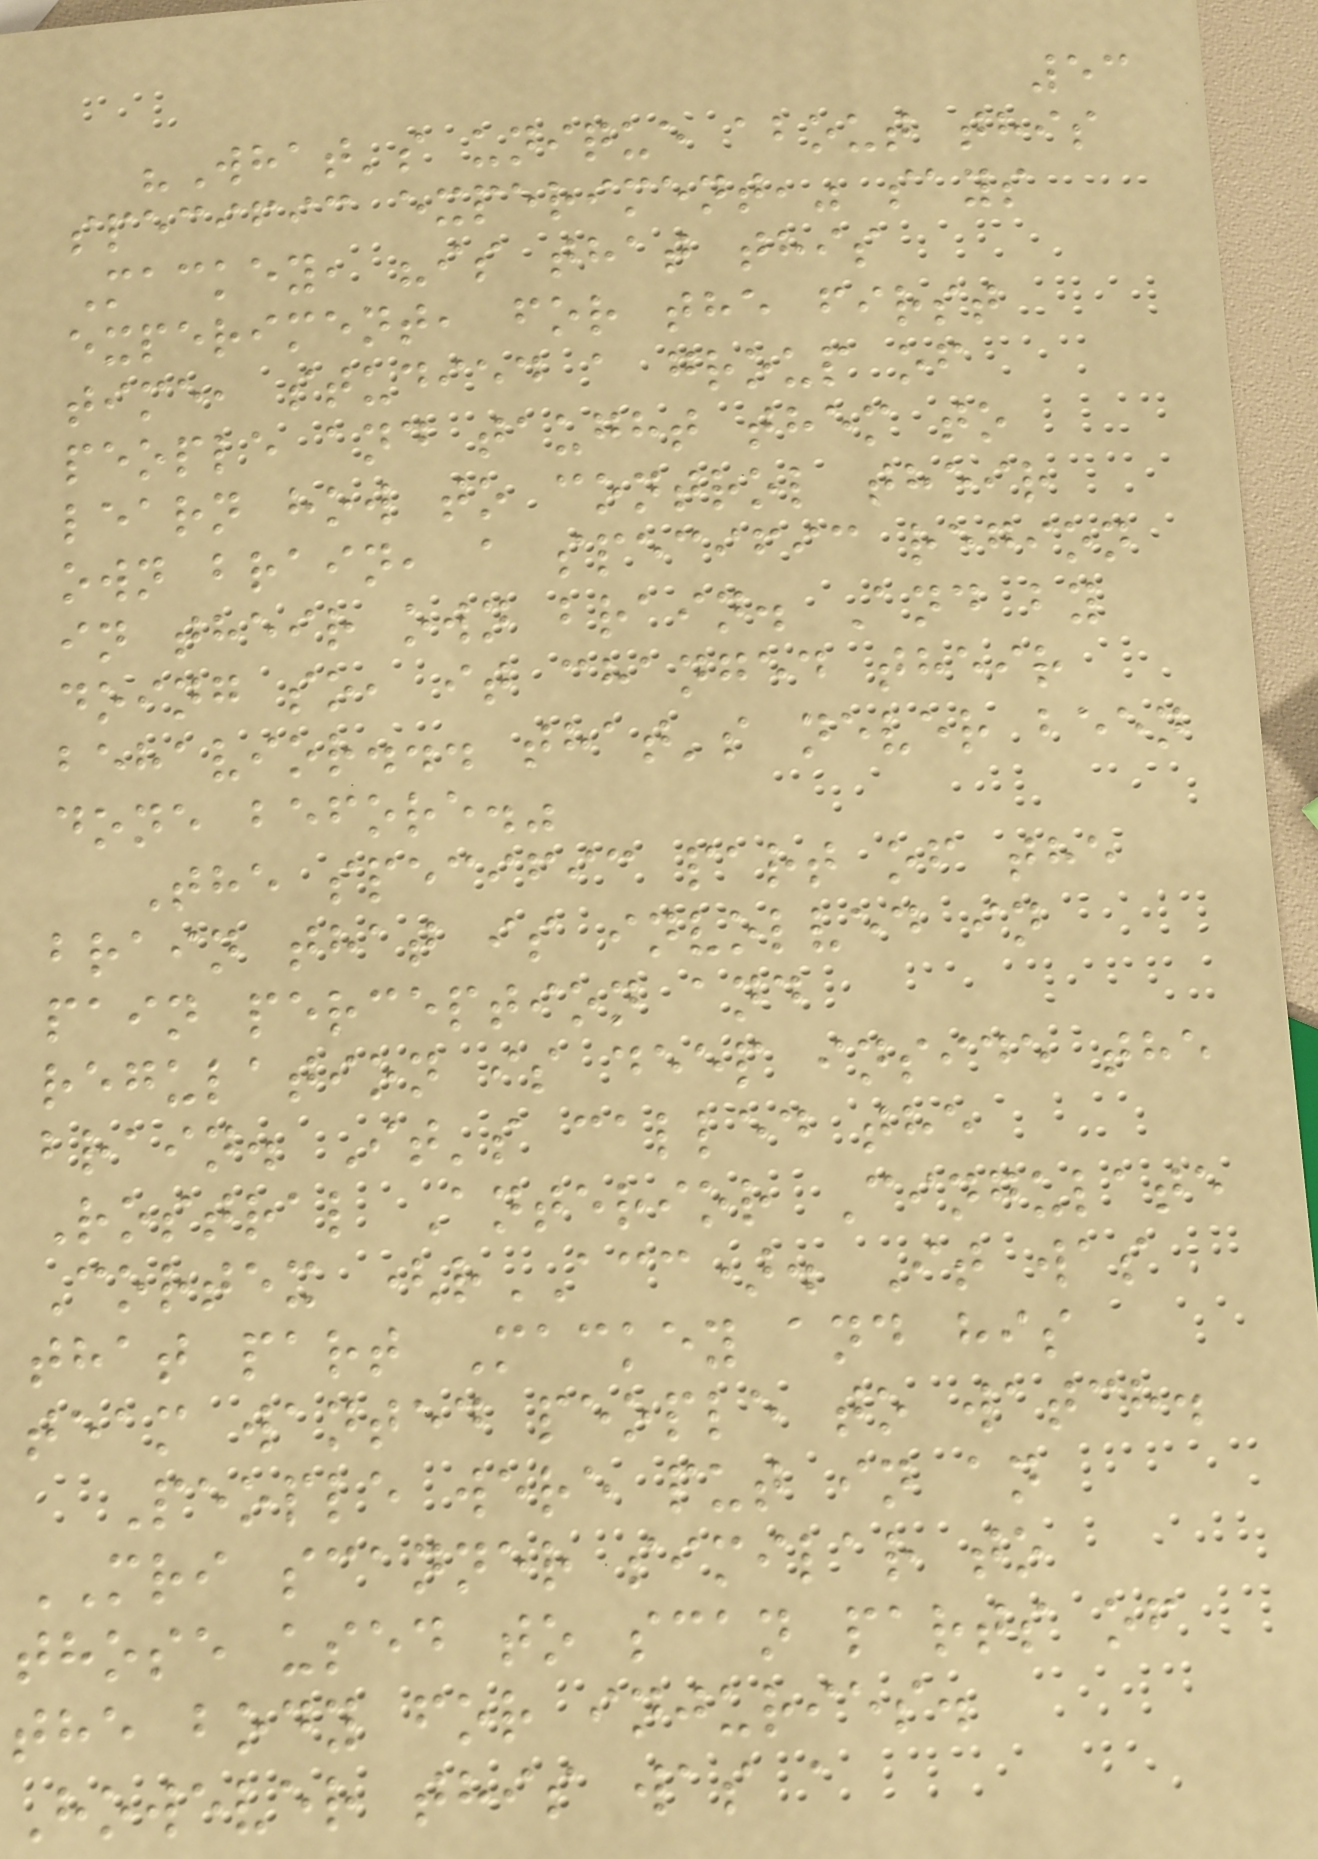53
"What's unique about this
specific experiment," says
Mackey, "is that this
experiment, for the first
time, studied a group of
people and taught them to
learn how to control their
own brain, a specific region
in their own brain. And by
doing so, it changed their
behavior... that's never been
done before."
The specific part of the
brain that is involved in
pain perception and
regulation is deep inside the
brain. It's called the
Rostral Anterior Cingulate
Cortex (rACC). It was
that part Mackey and his
team wanted people to watch.
People were put in an
MRI scanner similar to
those used to scan parts of
the body for injuries.
However this was a
